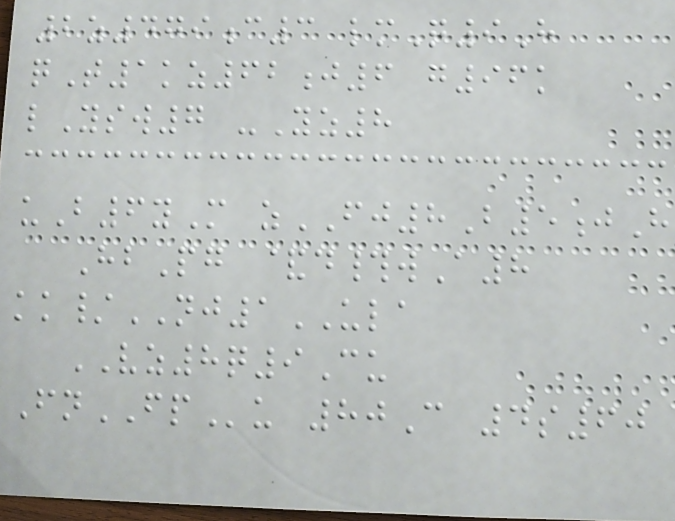2z479c3 lmQ9H
qT1kz62j6 g96k
lYsw7 -Yz8
uB6yM zFJ8B5jH
HbPg &d#wA8
kk/NJ1ULA
VZ8q9Cu
FnFPu 80C 4s60
